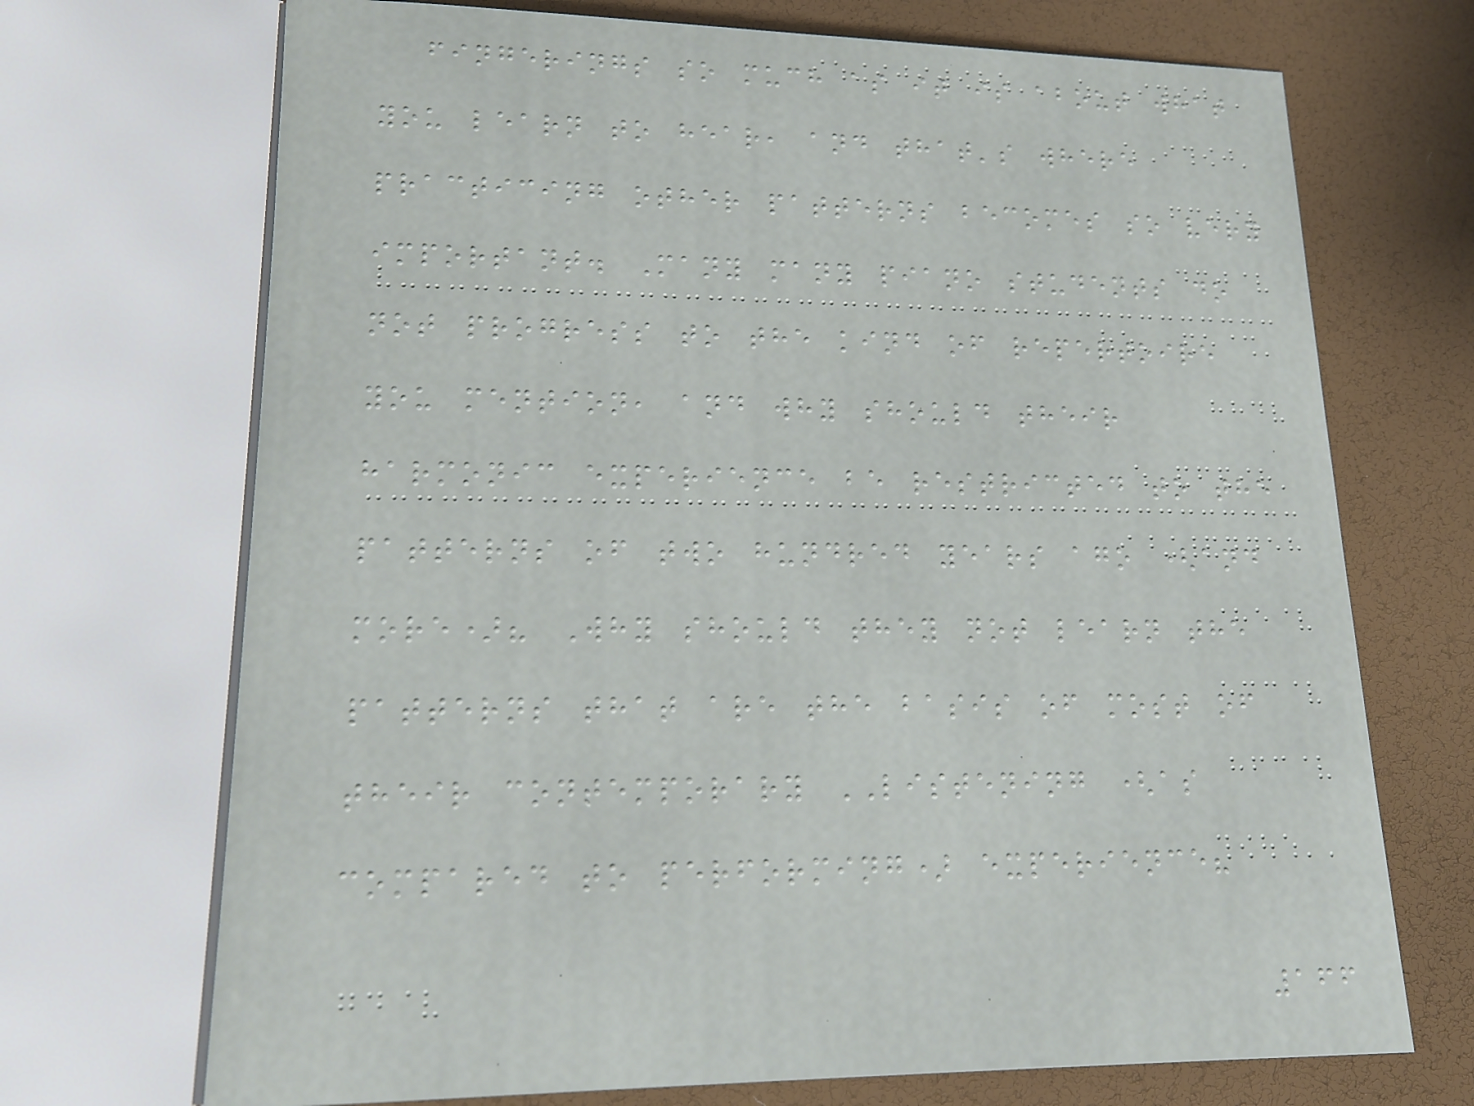fingerings so much as it is about what
you learn to hear, and that's where
practicing other patterns becomes so very
important. Many many piano students do
not progress to the kind of repertoire
you mention, and why should their
harmonic experience be restricted to the
patterns of two hundred years ago (and
more)? Why should they not learn the
patterns that are the basis of most of
their contemporary LISTENING (as
compared to performing) experience?
166
